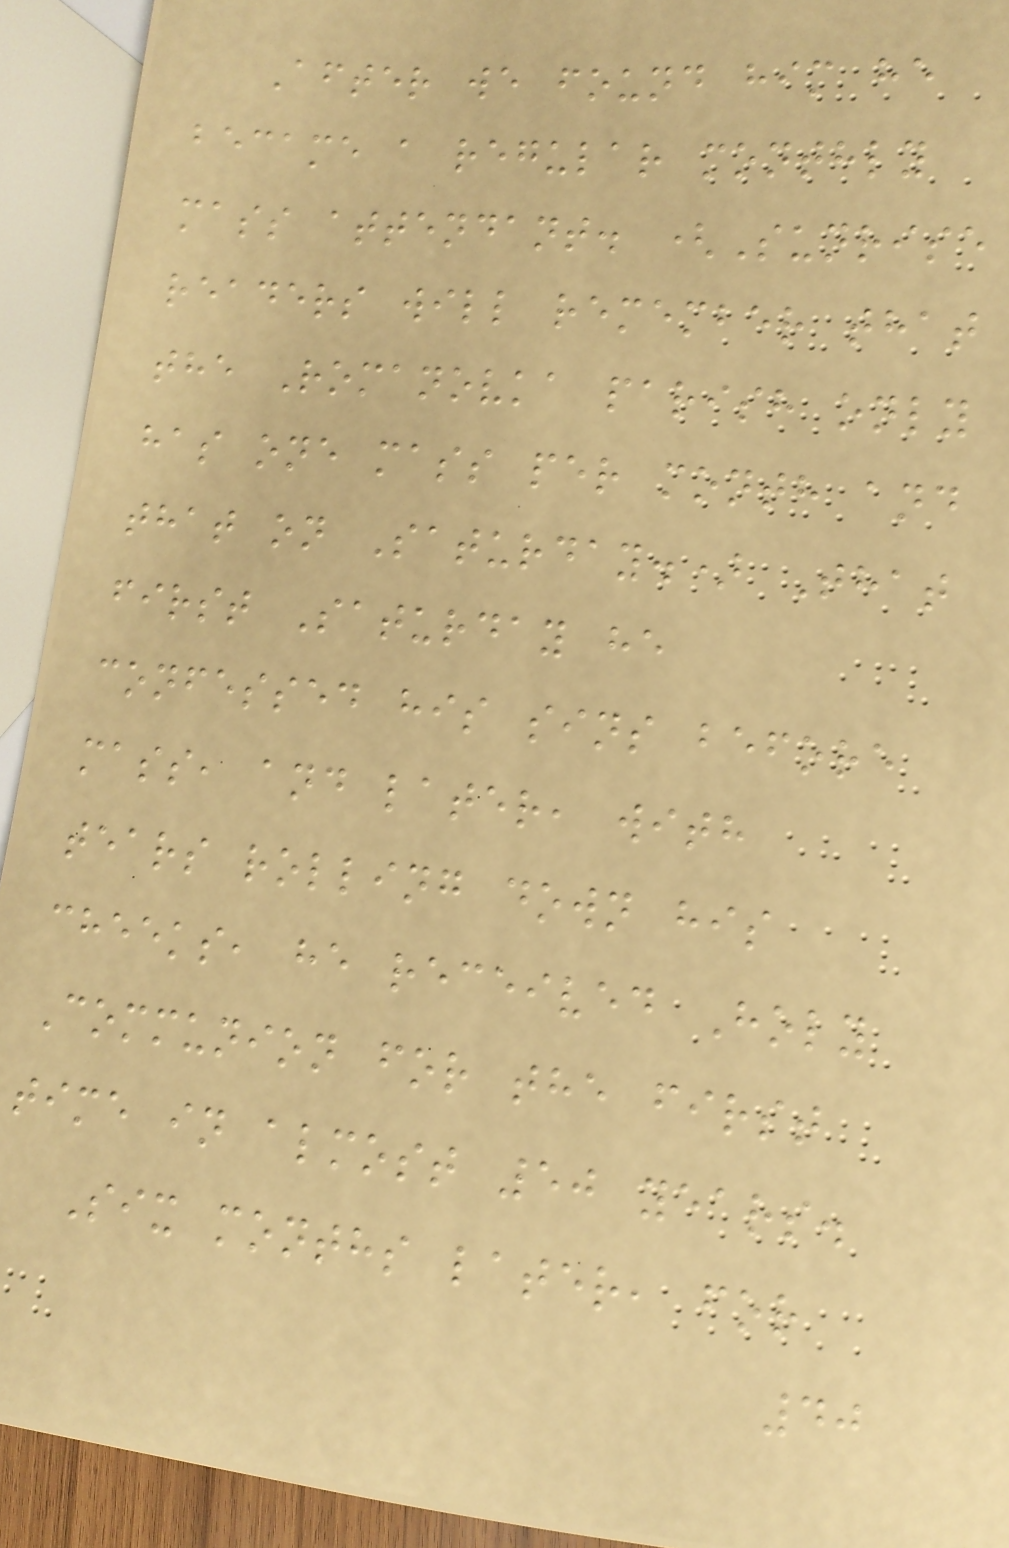After we found him he
became a regular monthly
mass attendant. (Sunrise
readers will remember that
the Romanovka parish only
has one mass per month and
that on Saturday.) That
first Saturday he
confessed his sins before
mass, and later, with
tears rolling down his
cheeks, he received Holy
Communion for the first
time in almost 50 years.
Six months later, for
40
